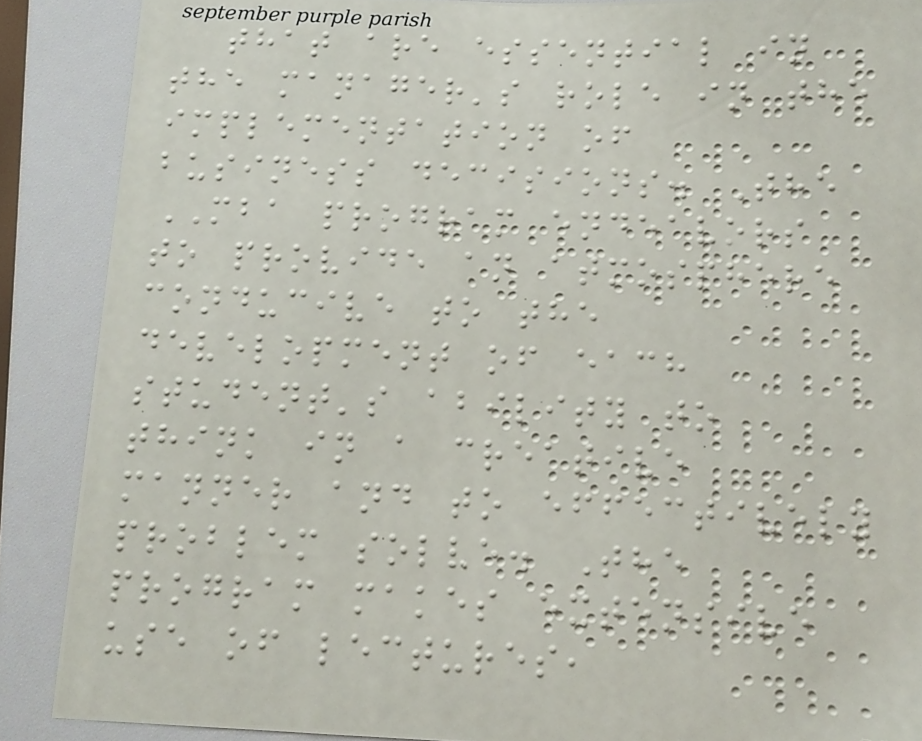that are essential in
the manager's role in the
implementation of
business decisions. The
MBA program endeavors
to provide an atmosphere
conducive to the
development of each
student's ability to
think in a creative
manner and to effectively
problem solve. The
program makes extensive
use of lectures,
